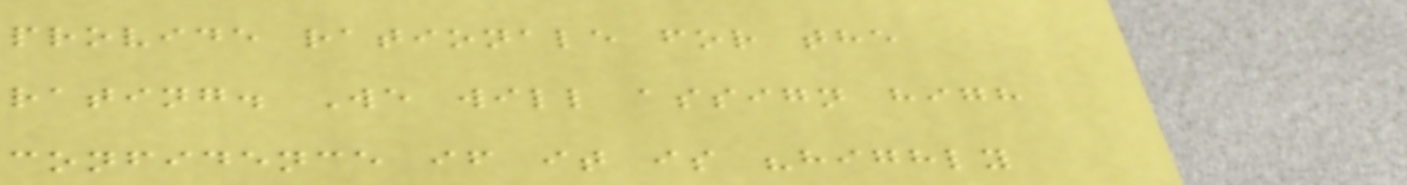provide rationale for the
rating. We will assign high
confidence if it is "highly
